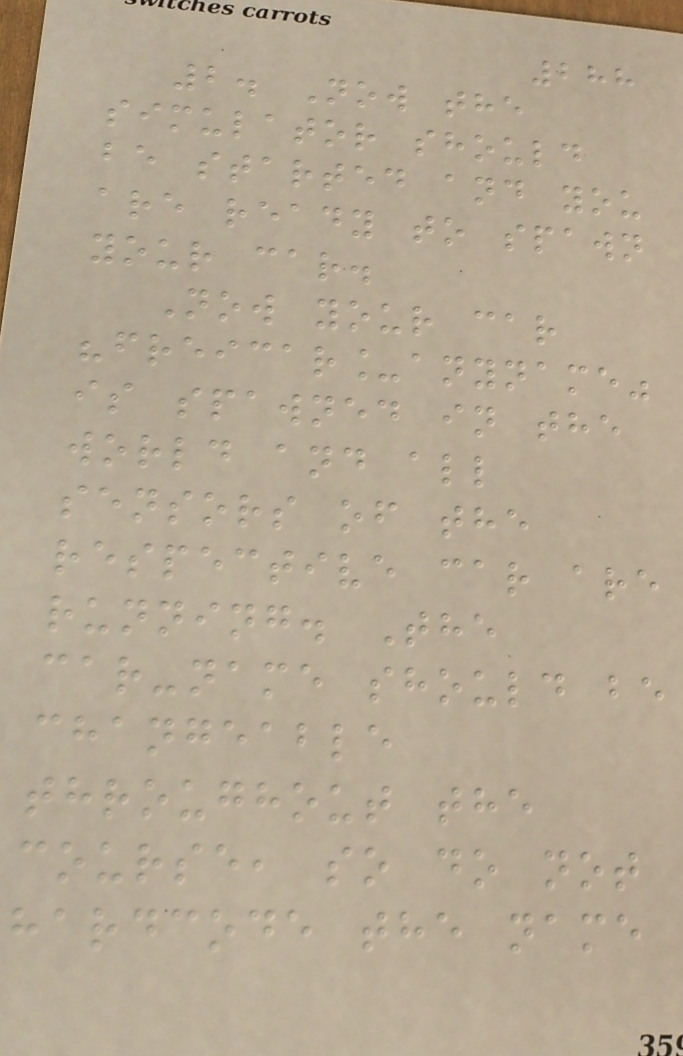288
2. Now the
simulator should
be started and you
are ready to spawn
your car.
Now your car
"freicar_anyname"
is spawned in the
world and all
sensors of the
respective car are
running. The
car-name should be
changeable
throughout the
course, so do not
hardcode the name
